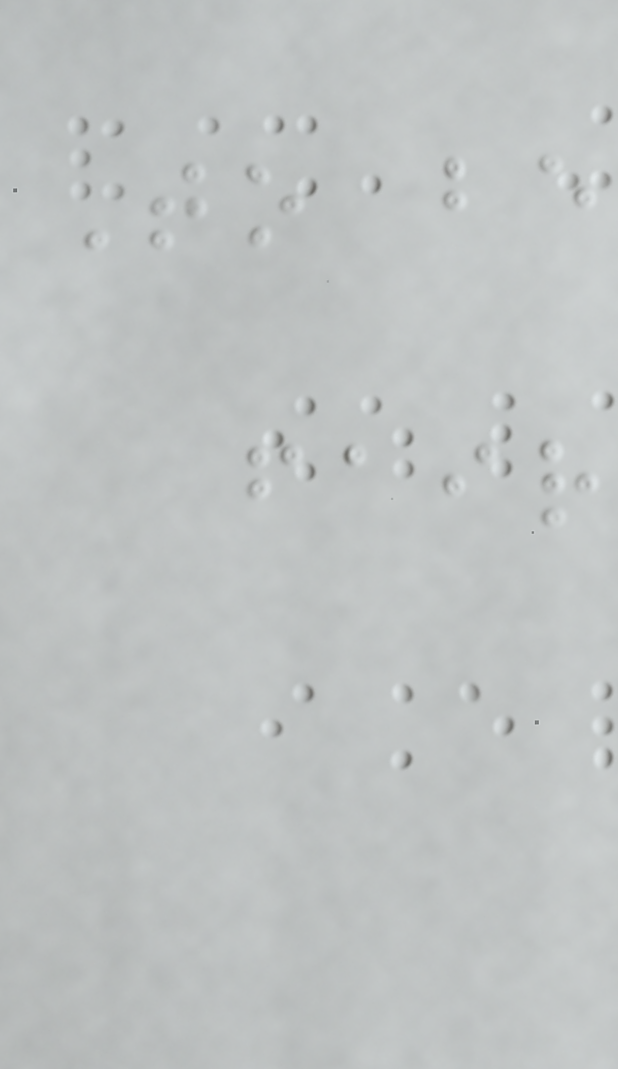To be
fair
